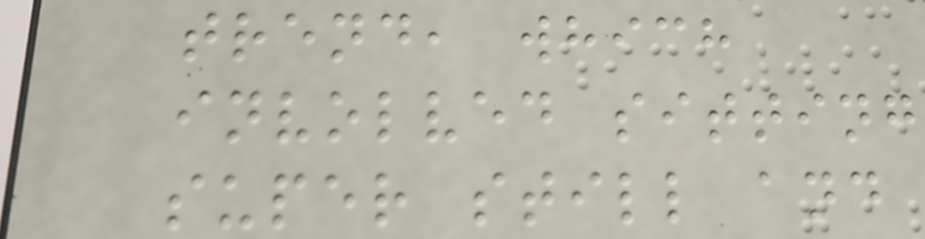trend, which
involved sitting
super still and
